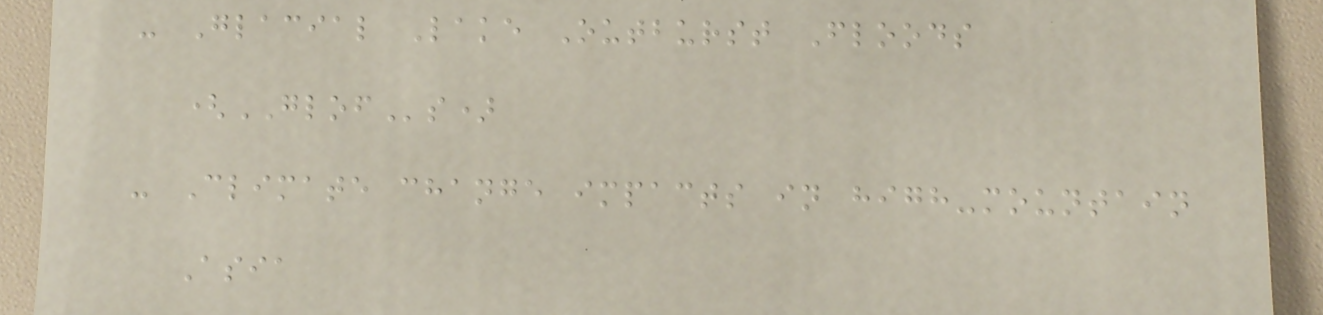- Glacial Lake Outburst Floods
(GLOFs)
- Climate change impacts in high-mountain
Asia
